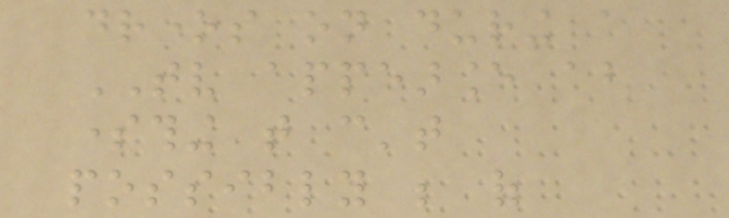drones on during a
TV appearance about
something that can't
possibly be of
